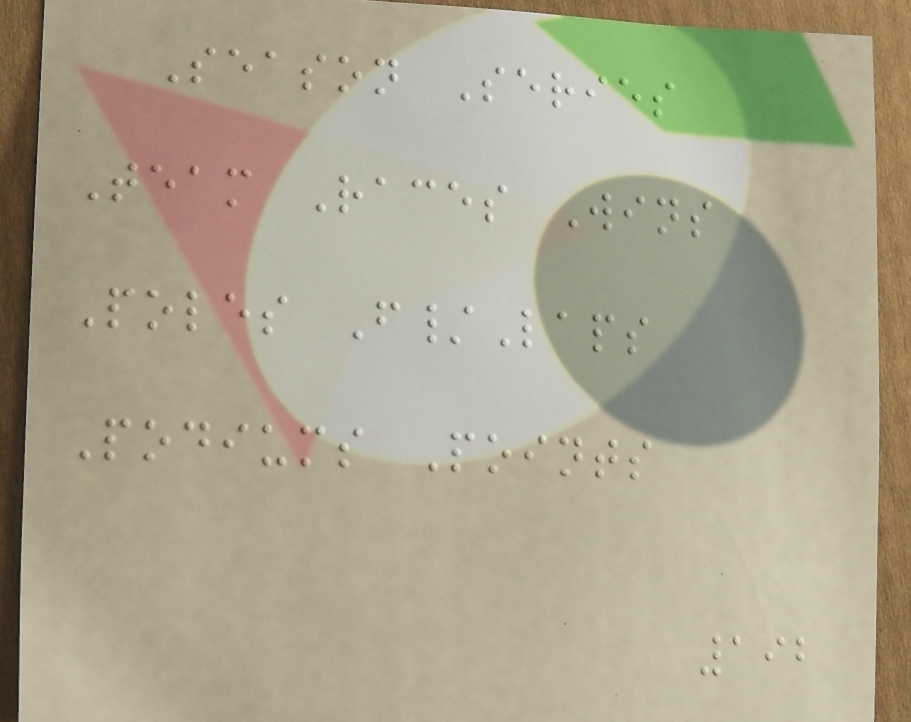Season Series
Team Races Wins
Poles F/Laps
Podiums Points
192
